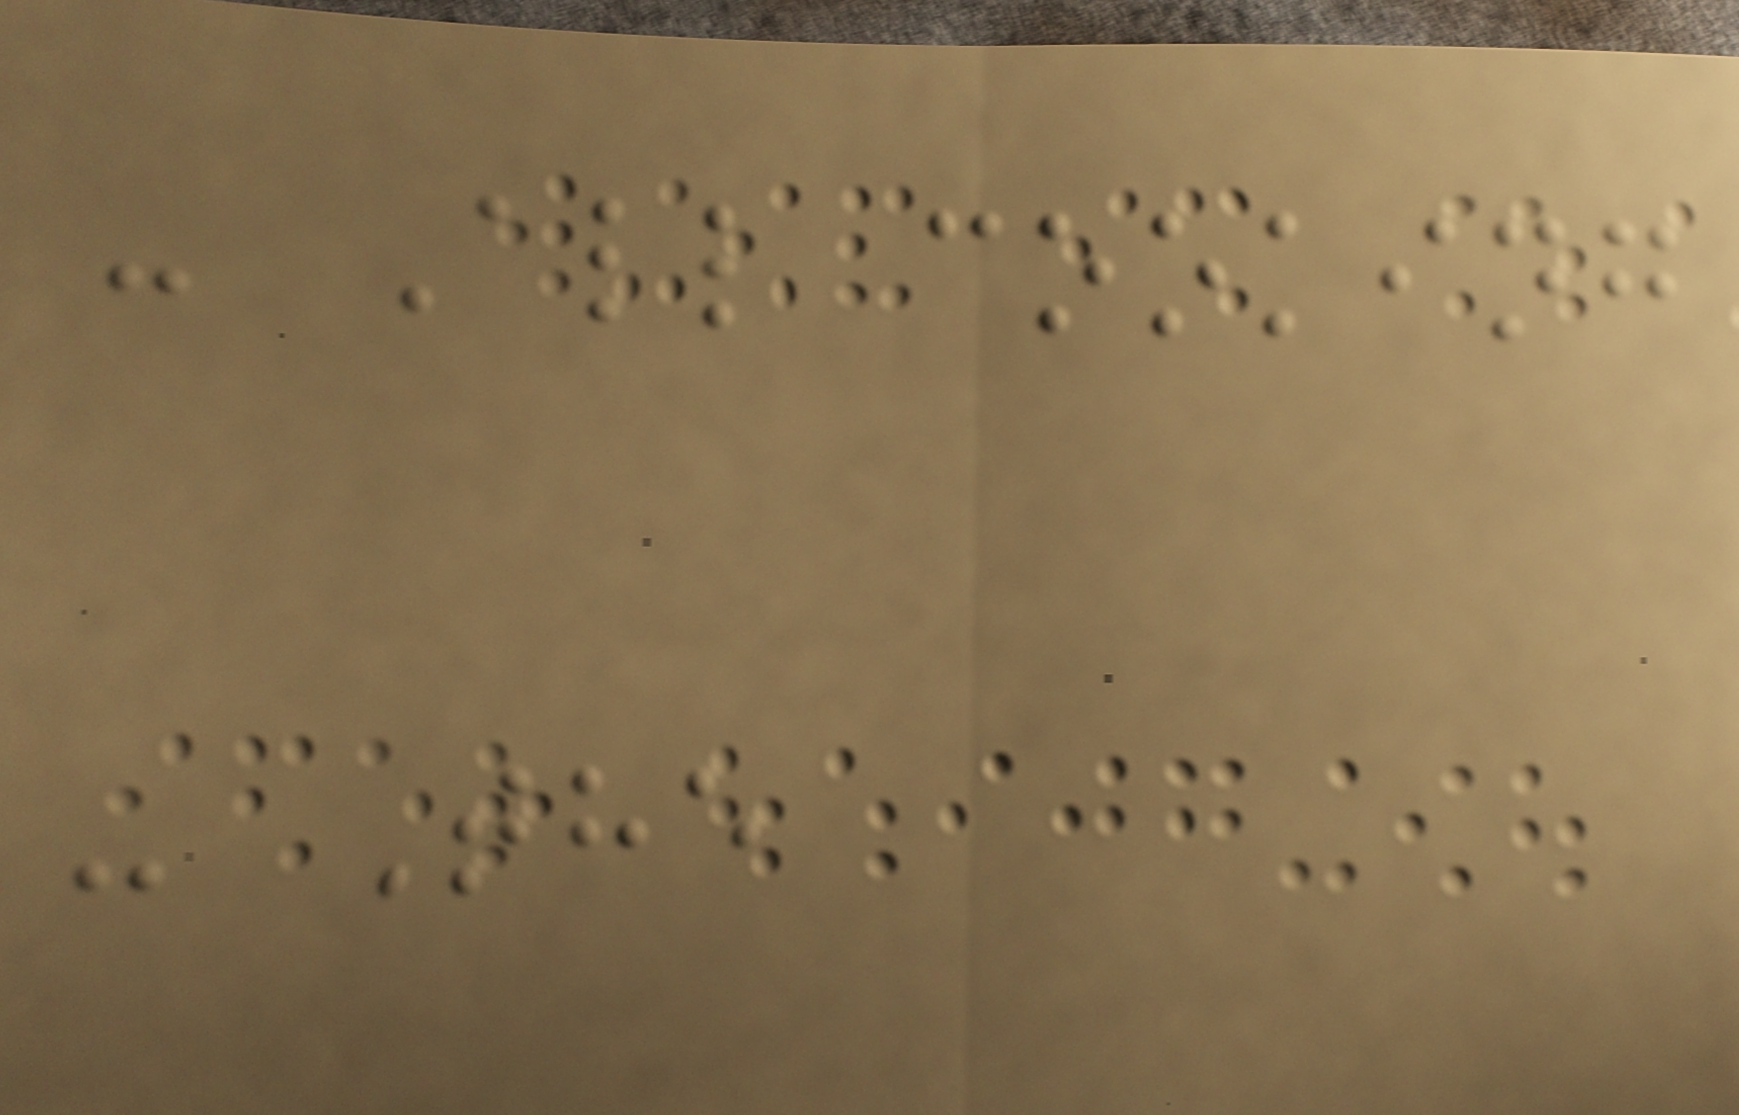- All cooking
- The
